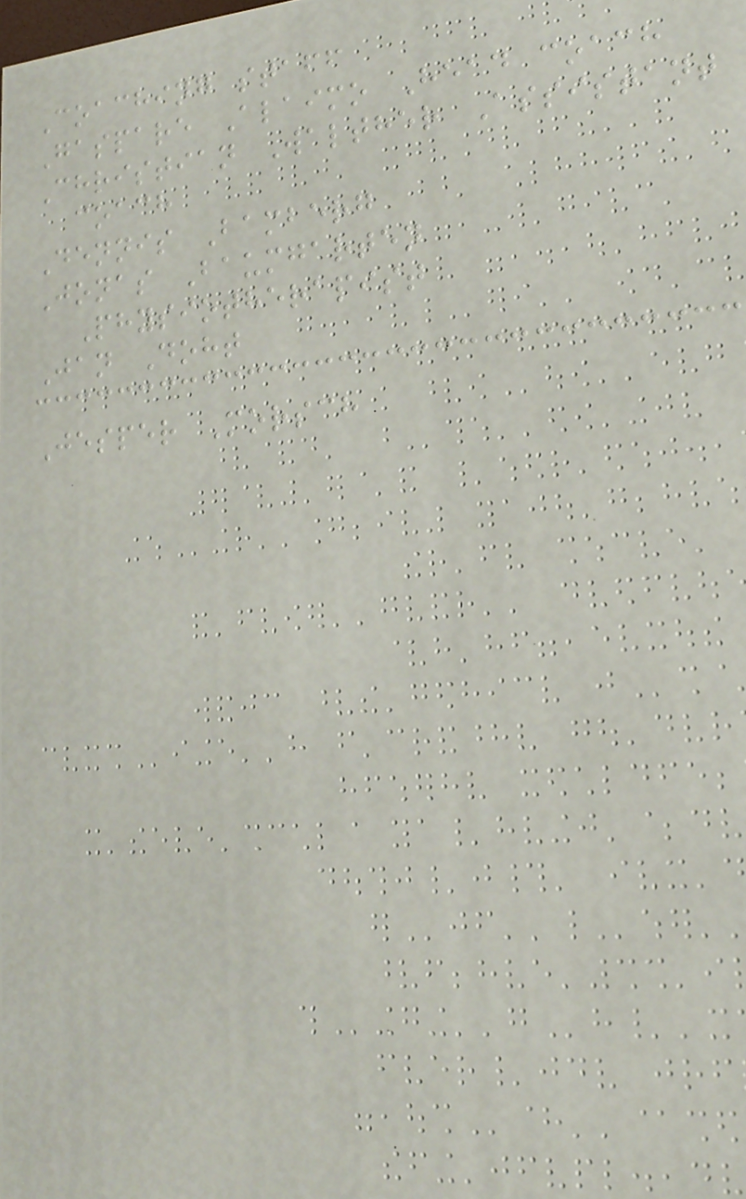Coaching staff
Gaspare Alaimo Head coach
Christian Walther Assistant
coach
Dennis Bamberg
Jonas Baumgarten
Physiotherapist
Jan Doht
Jesper Morsch
